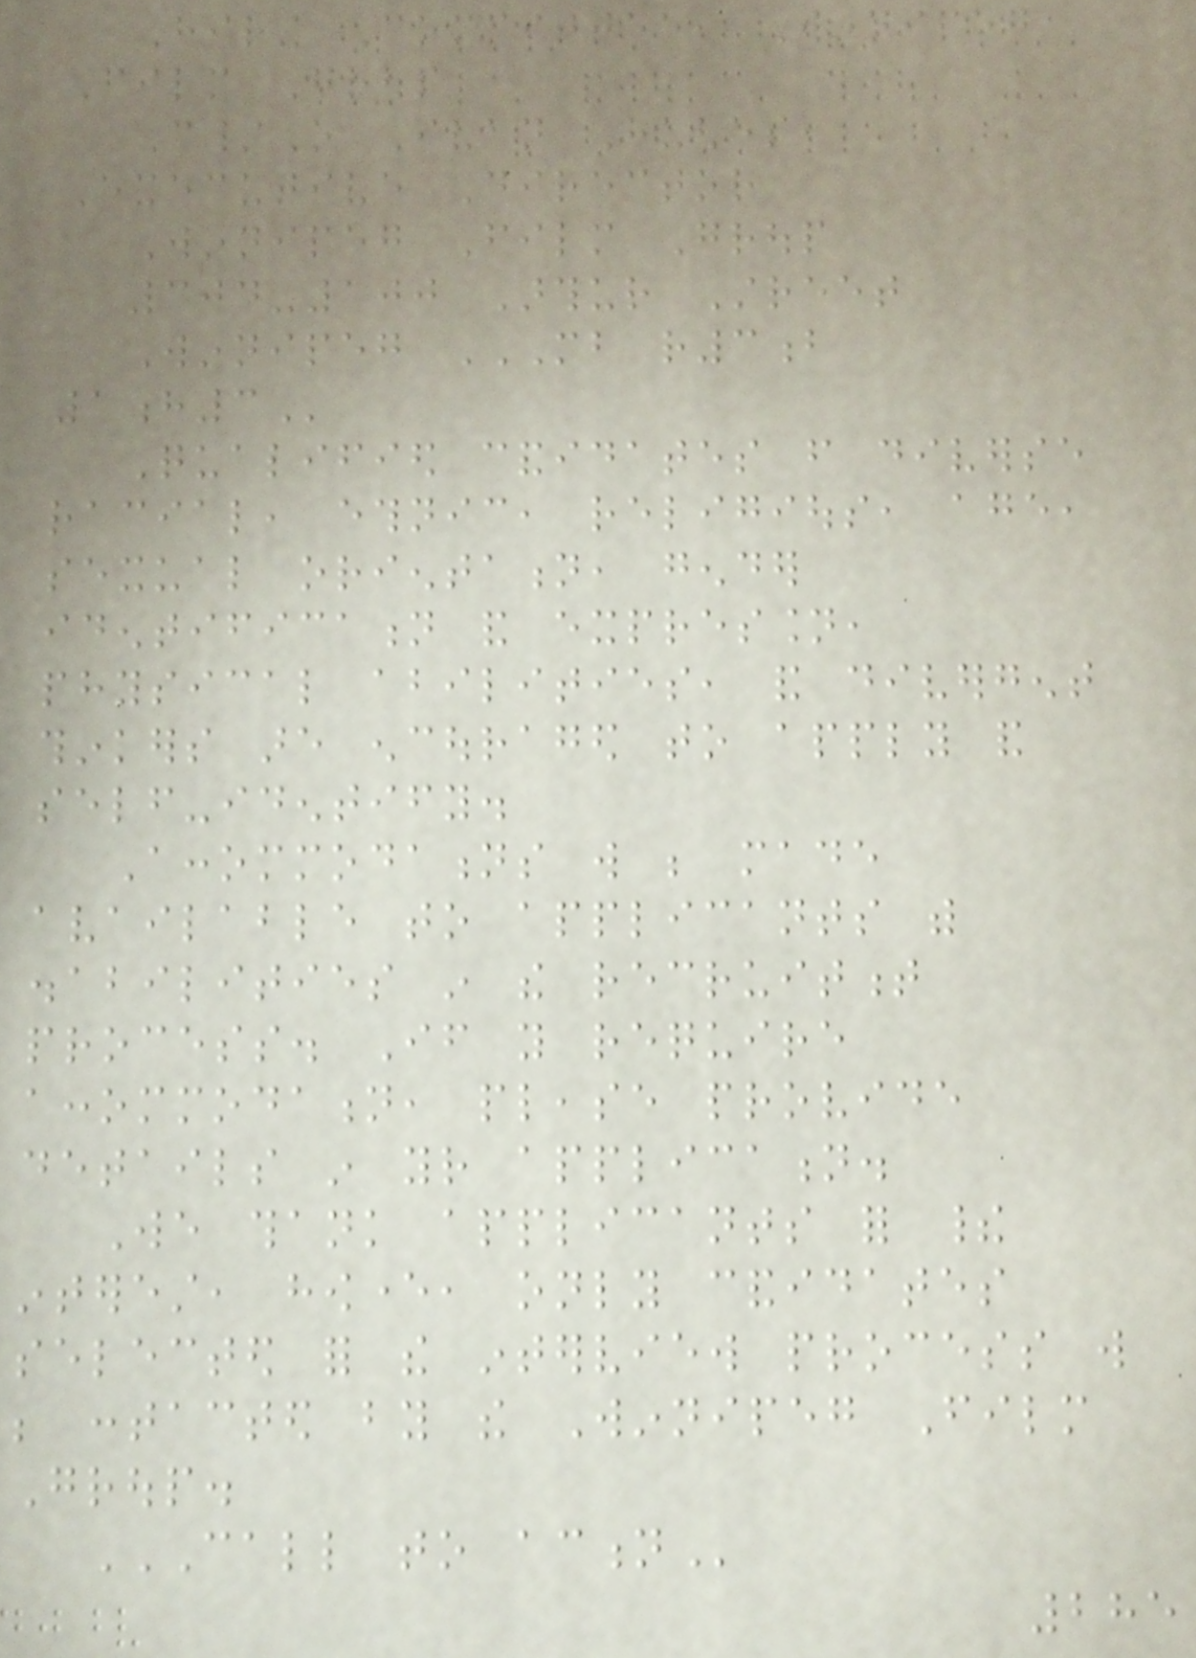Hiring Committee, Winnipeg
Film Group
C/O Ivan Hughes,
Executive Director
Winnipeg Film Group
304-100 Arthur Street
Winnipeg MB R3B
1H3
Qualified candidates from diverse
racial, ethnic, religious, age,
sexual orientation, gender
identification and expression,
physical abilities, and divergent
thinkers are encouraged to apply and
self-identify.
Accommodations will be made
available to applicants with
disabilities in the recruitment
process. If you require
accommodation, please provide
details in your application.
We thank applicants for their
interest, however, only candidates
selected for the interview process will
be contacted by the Winnipeg Film
Group.
CALL TO ACTION
285
